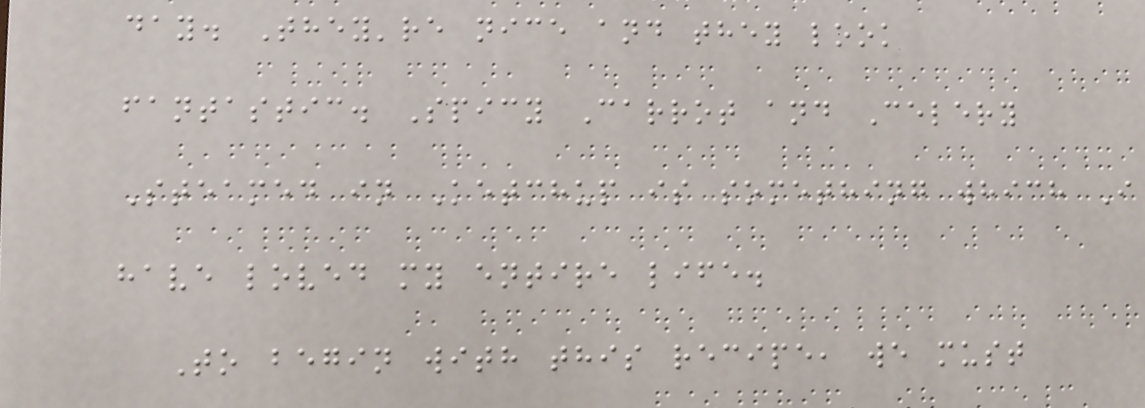day. They're nice and they look
fantastic. Spicy Carrot and Celery
Steamed in Ketchup is something which I
have loved my entire life.
To begin with this recipe, we must
